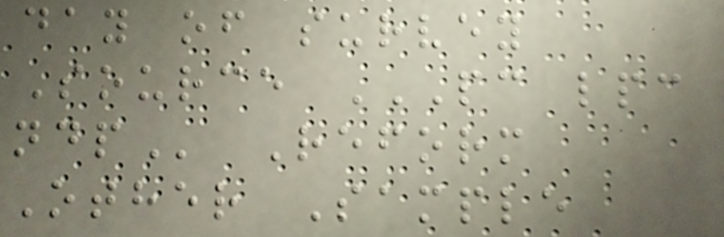day of survey
Source PC LPC
NDP Reform
Other Sample
